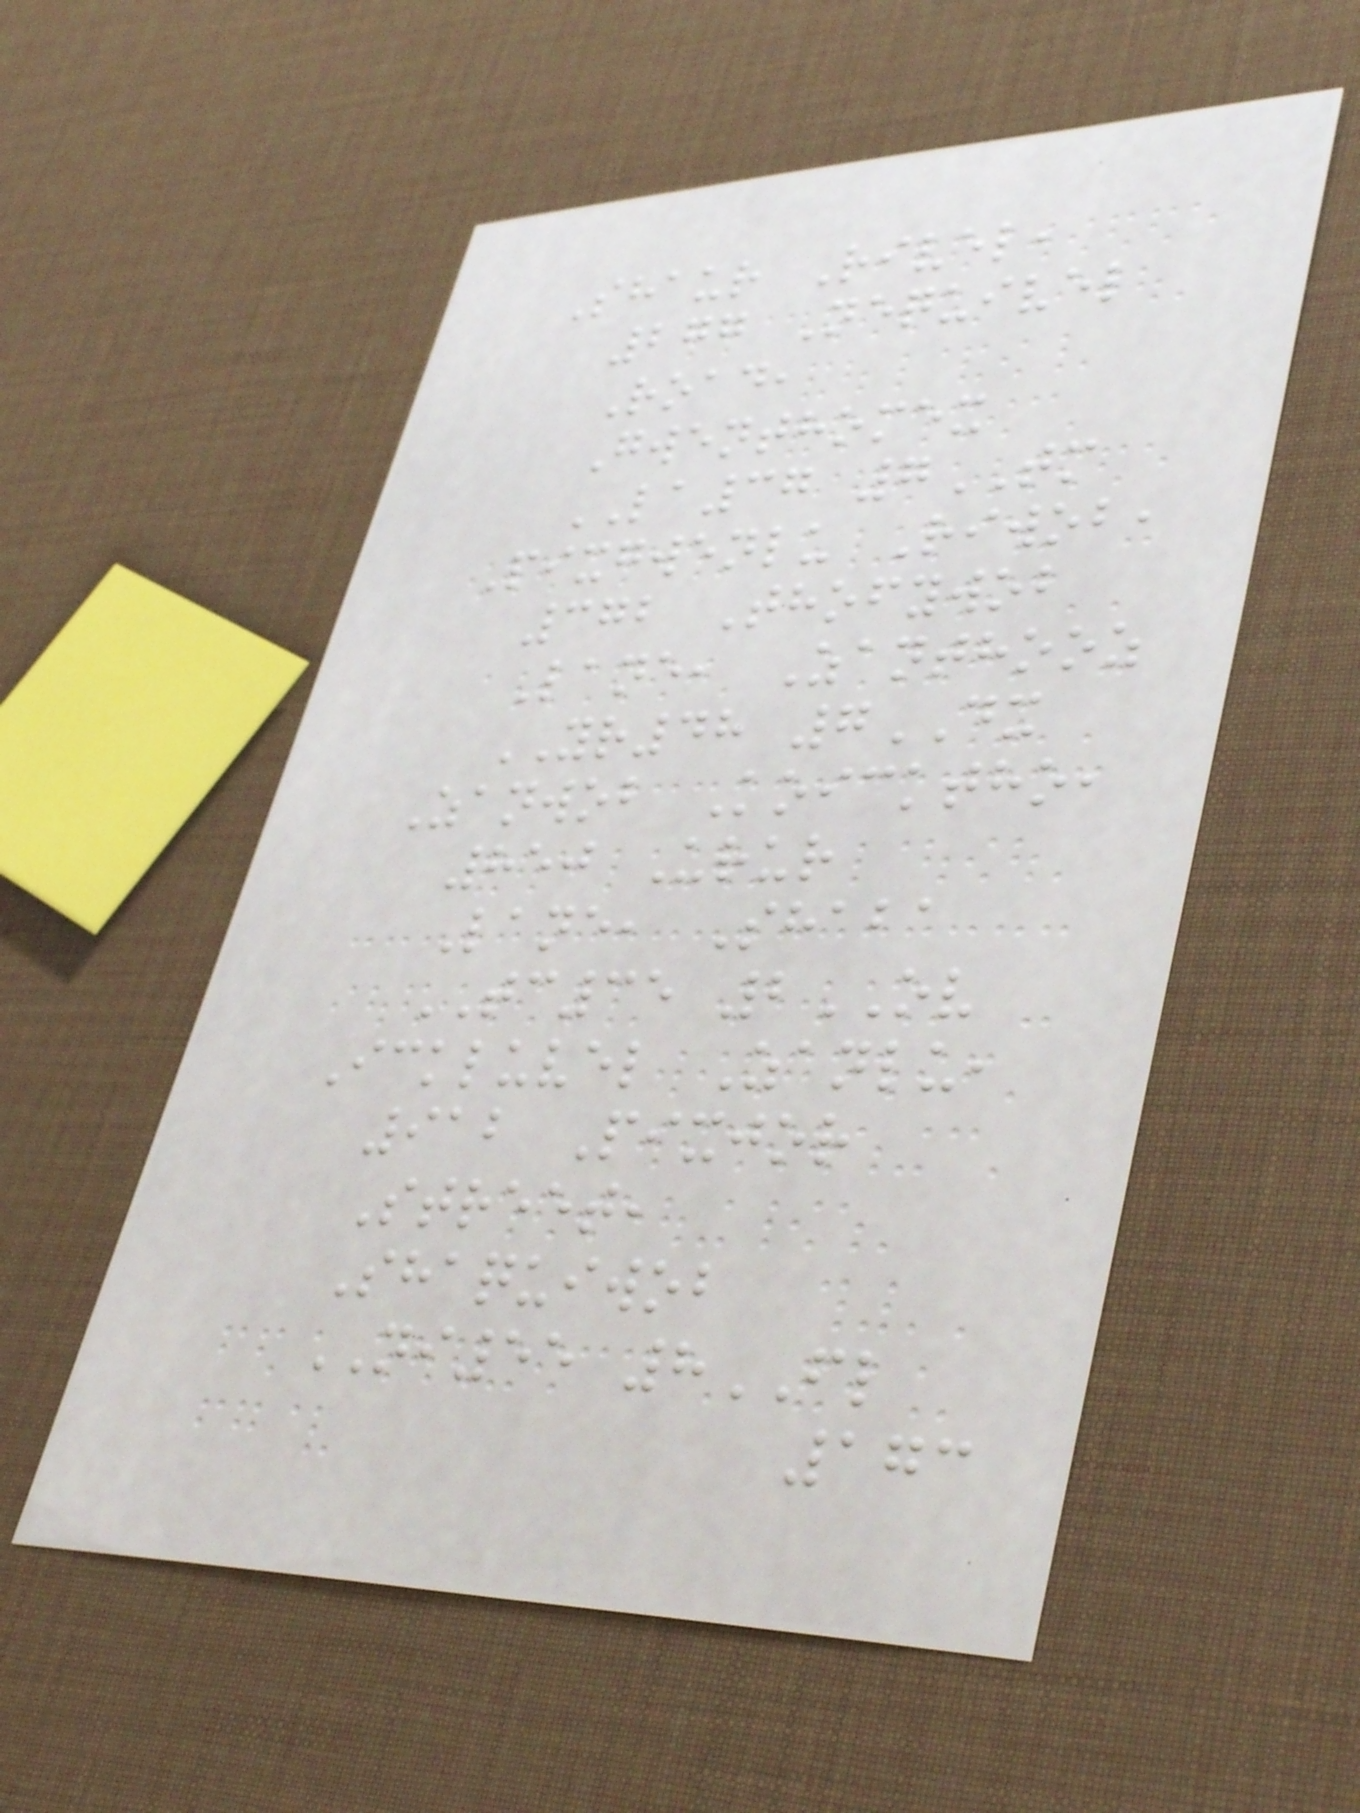Shaur Rivel,
277 Nequivel
Road,
Gwenthomex
LA37 7TM
Pixgwenlu Riwob,
372 Thofywob
Lane, Zanthooz
YR48 7DX
Zanwob Koicktho,
850 Urur
Lane, Shaba
TC35 2OV
Ickluvel Zanlu,
912 Pixjor
Street,
Shaquiwob
NI55 8FL
173
